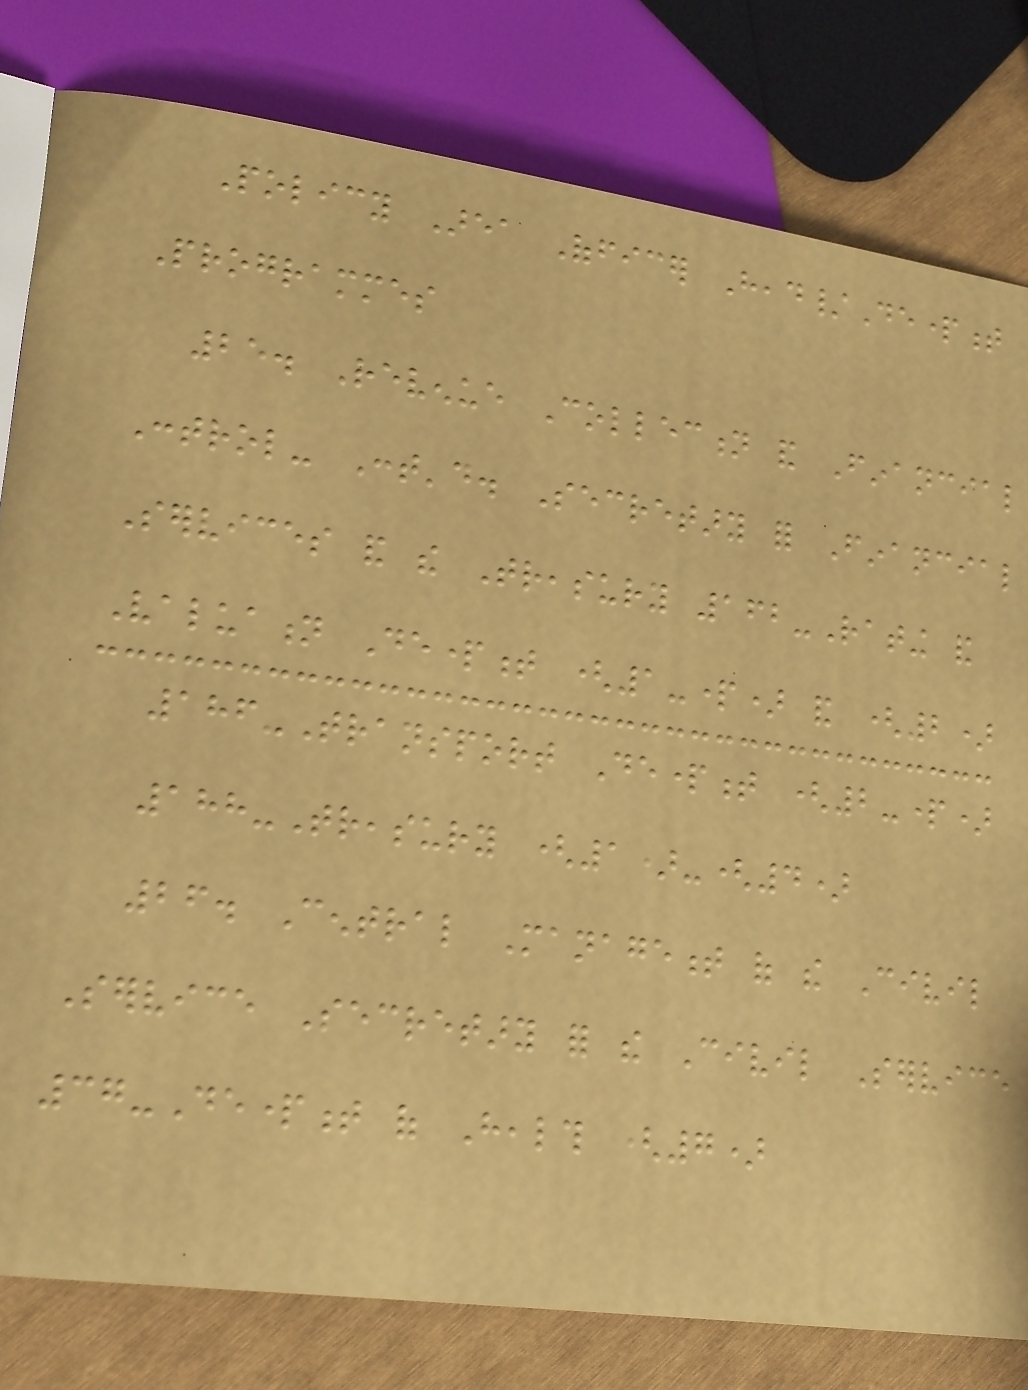Policy Area Officer Head/Department
Programmes
25. Revenue Collection and Financial
Control- Cont'd. Secretary for Financial
Services and the Treasury 162-Rating and
Valuation Department (1-part) and (2)
186-Transport Department (2-part)
188-Treasury (1)-(4)
26. Central Management of the Civil
Service Secretary for the Civil Service
37-Department of Health (7)
